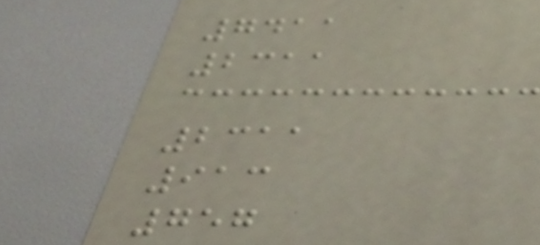7411
2311
2311
913
757
